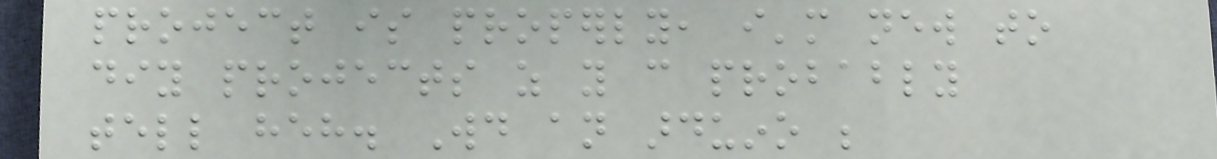project is properly, i'm new to
diy projects as you can probably
tell heh. Would an arduino be
